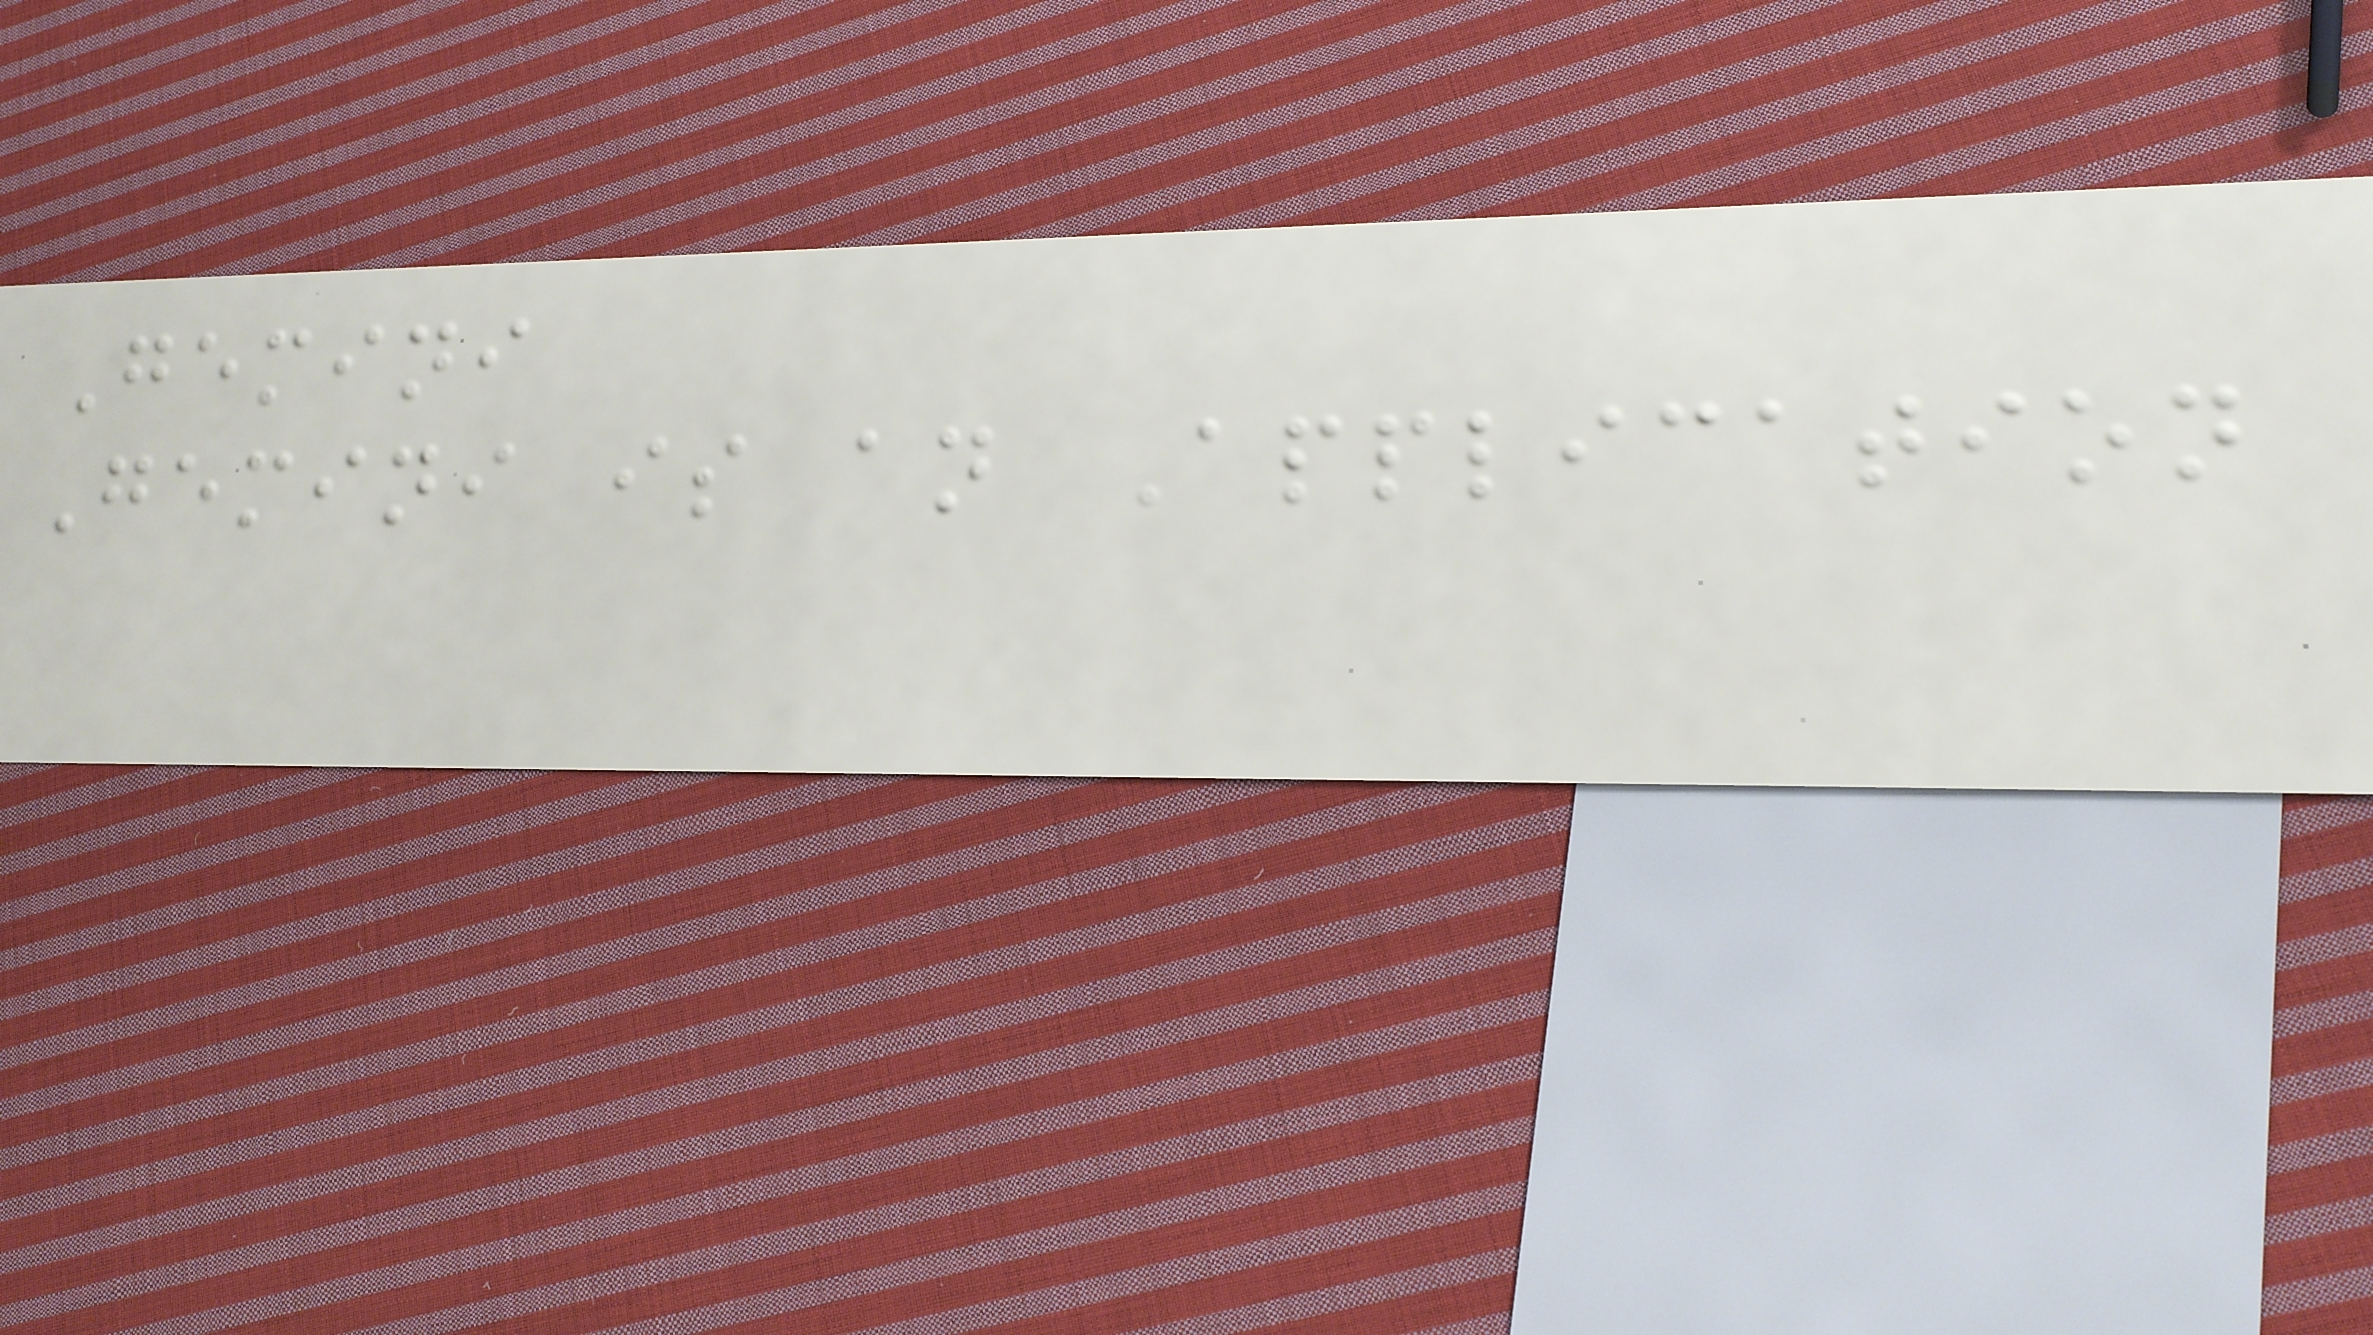Gemini
Gemini is an Application
